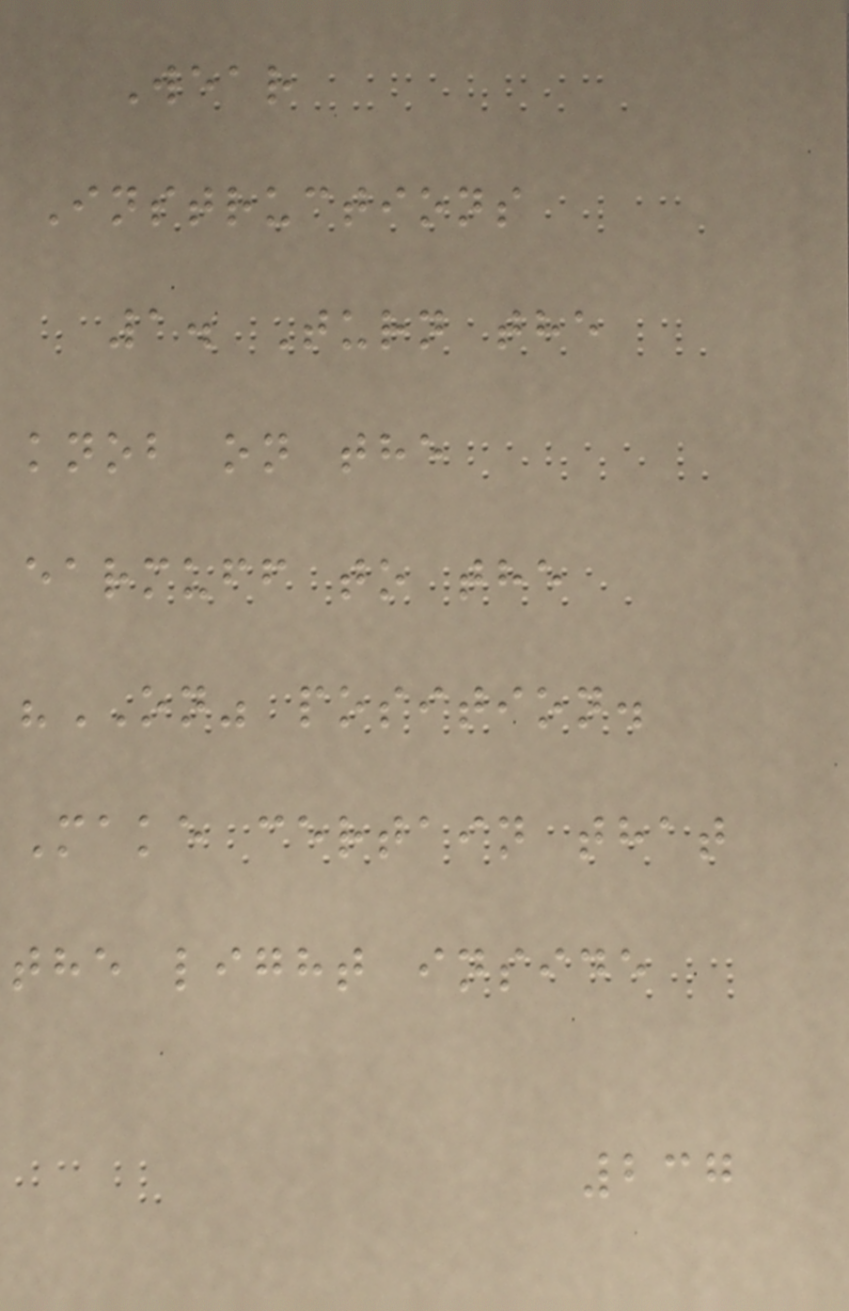Wear
Instructions
1. Turn the
knob on the
earmuff to the
"ON" position.
Make certain that
the light inside
237
